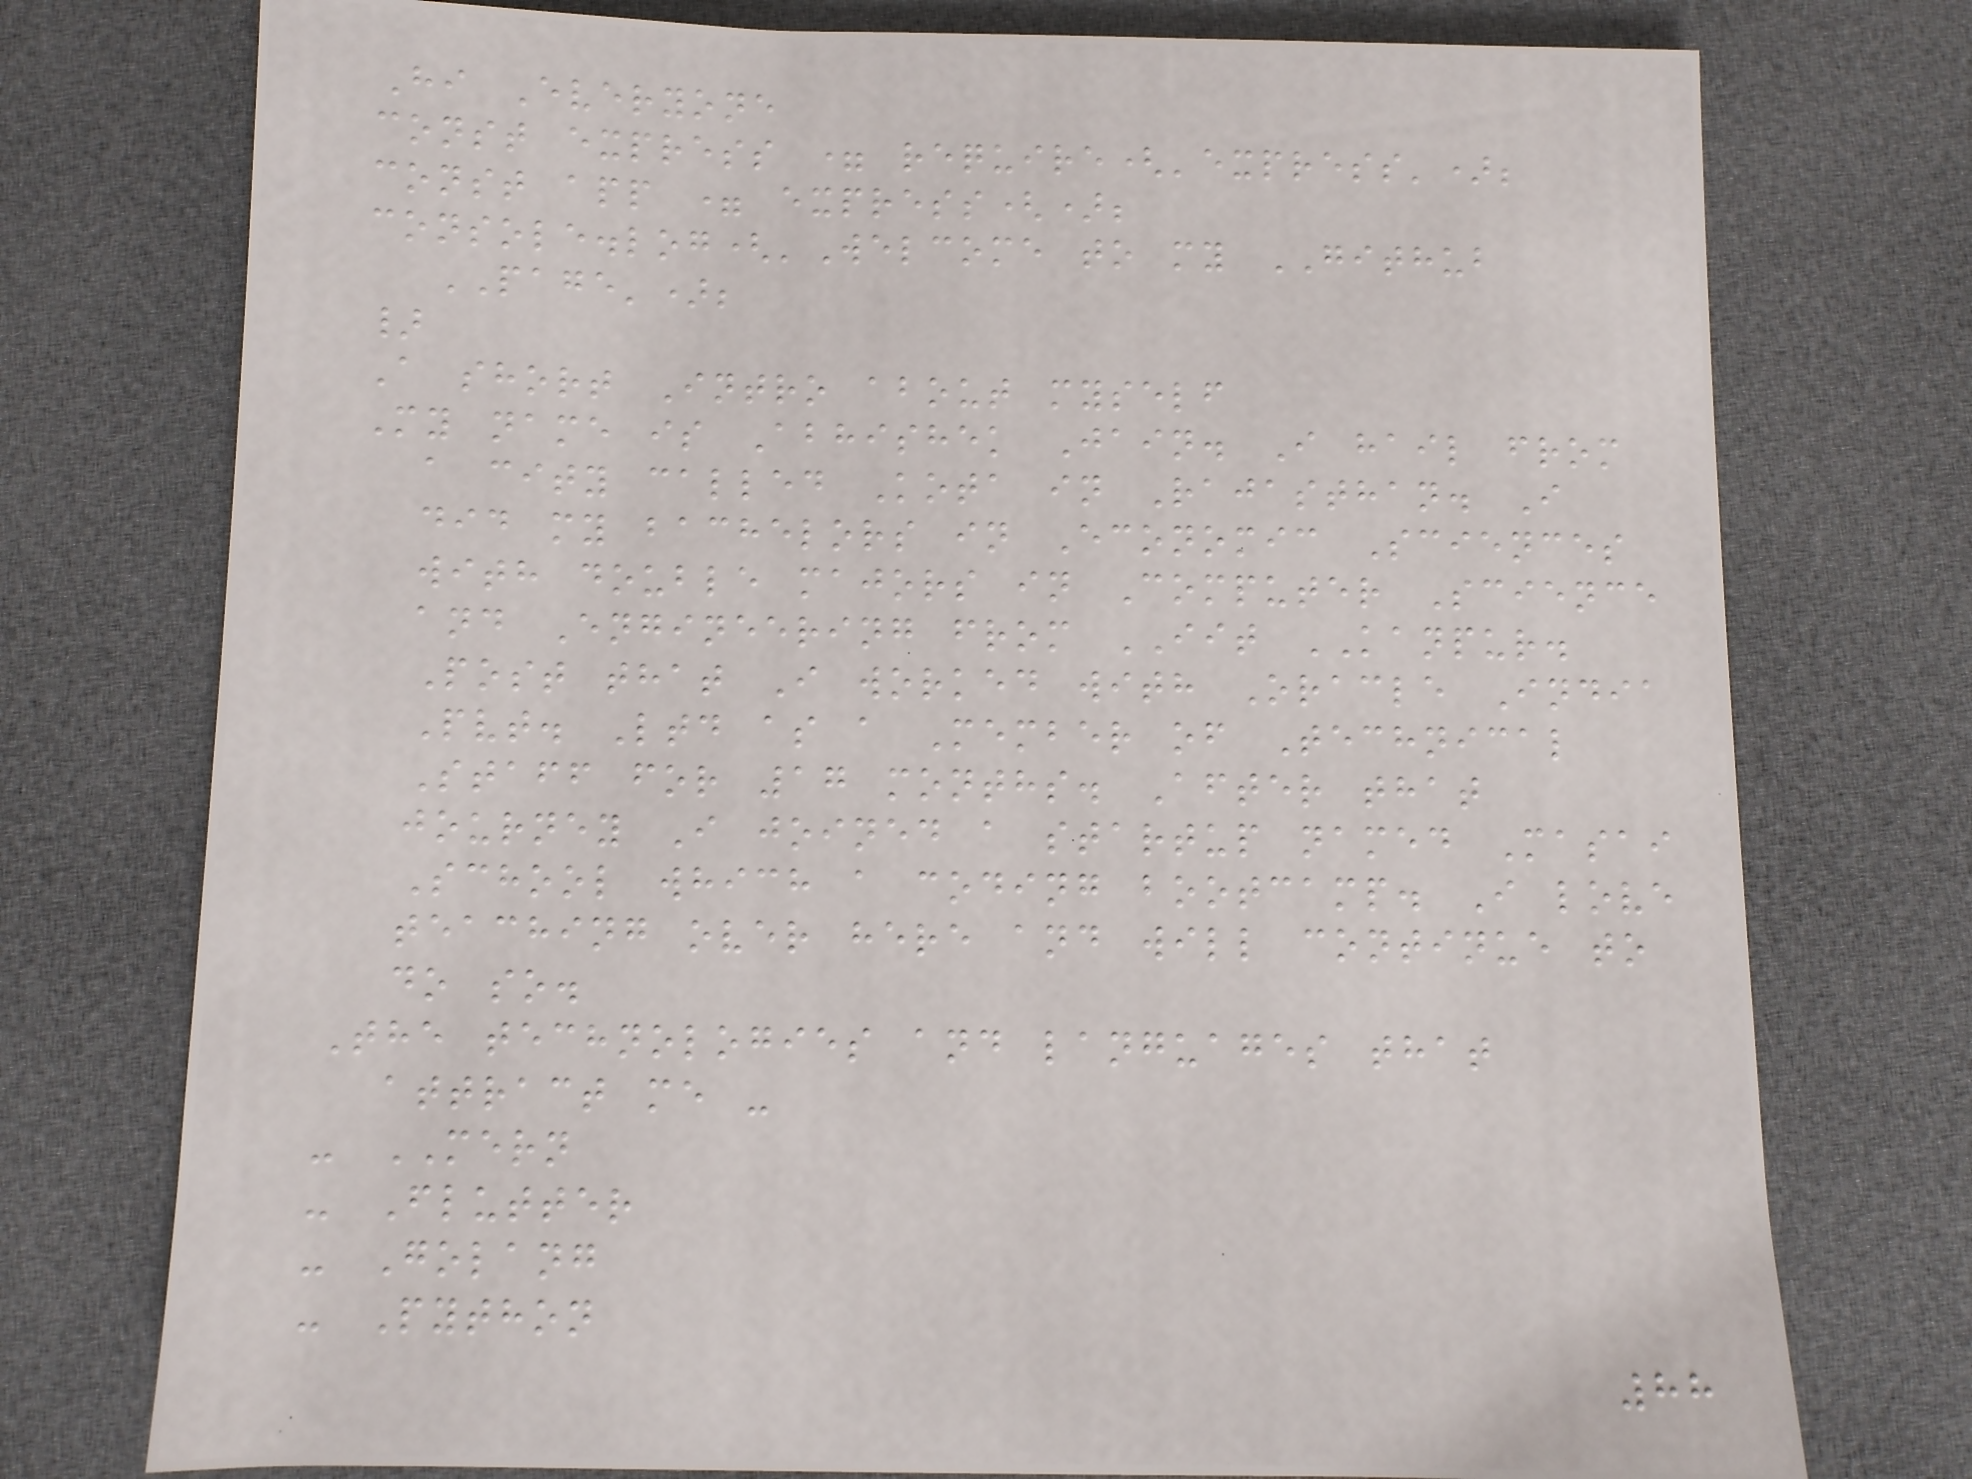Hi Everyone
const express = require('express');
const app = express();
console.log('Welcome to my GITHUB
PAGE');
}
A short Intro about myself
My name is Abhishek Jain. I hail from
a city called Kota in Rajasthan. I
did my bachelors in Economic Sciences
with double majors in Computer Science
and Engineering from IIT KANPUR.
Post that I worked with Oracle India
Pvt. Ltd as a Member of Technical
Staff for 17 months. After that
journey I joined a startup named Masai
School which a coding bootcamp. I love
teaching over here and will continue to
do so.
The technologies and languages that
attract me -
- MERN
- Flutter
- Golang
- Python
88
